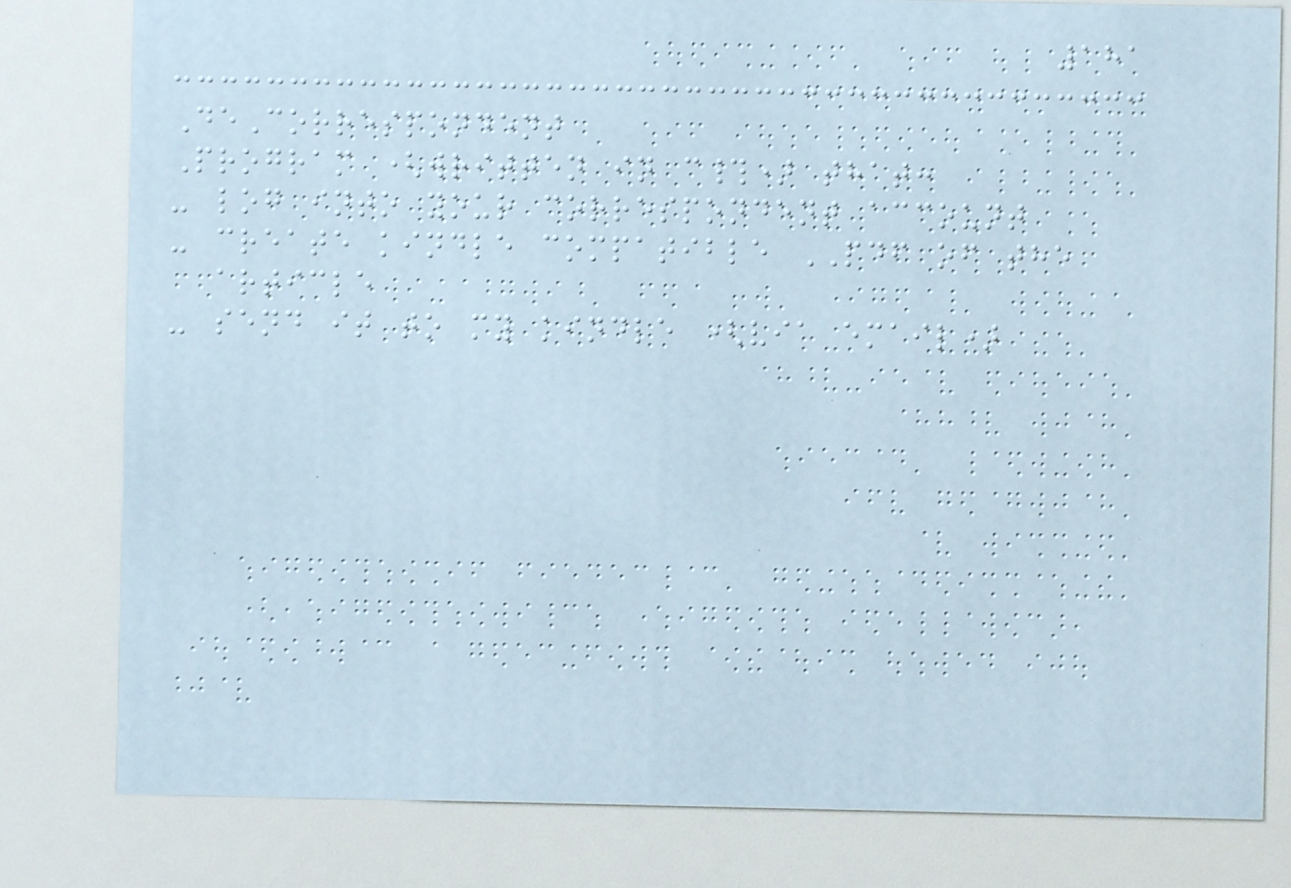181
DeCorrespondent
Program (written in c#) that:
- log into your correspondent account
- create kindle compatible PDF of the
article
- send it to my kindle (via email)
